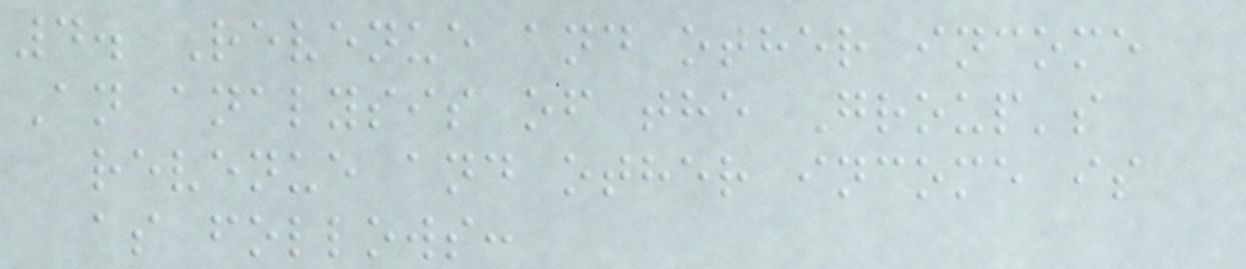4. Revenue and other income
An analysis of the Group's
revenue and other income is
as follows:
